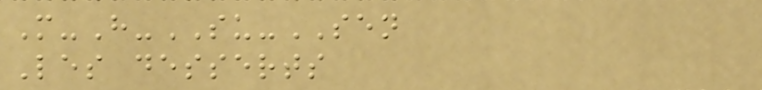M-H-SU-SEN
Les desserts
